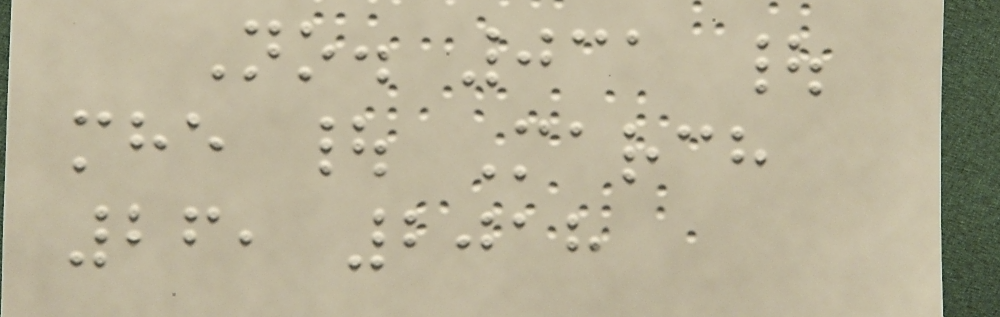No. 031 |
mhe | March
26, 2018
